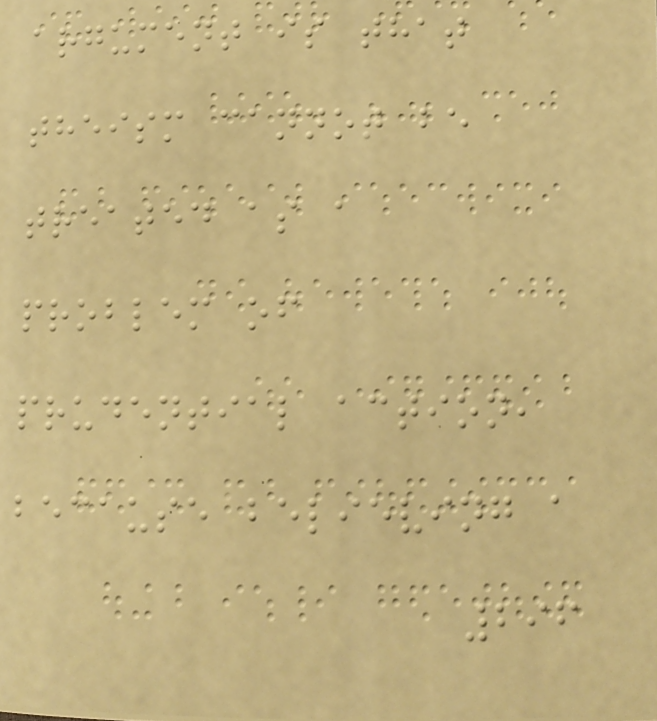argument is that
theism cannot be
treated as a
problem of
prudential action,
because believing a
296
